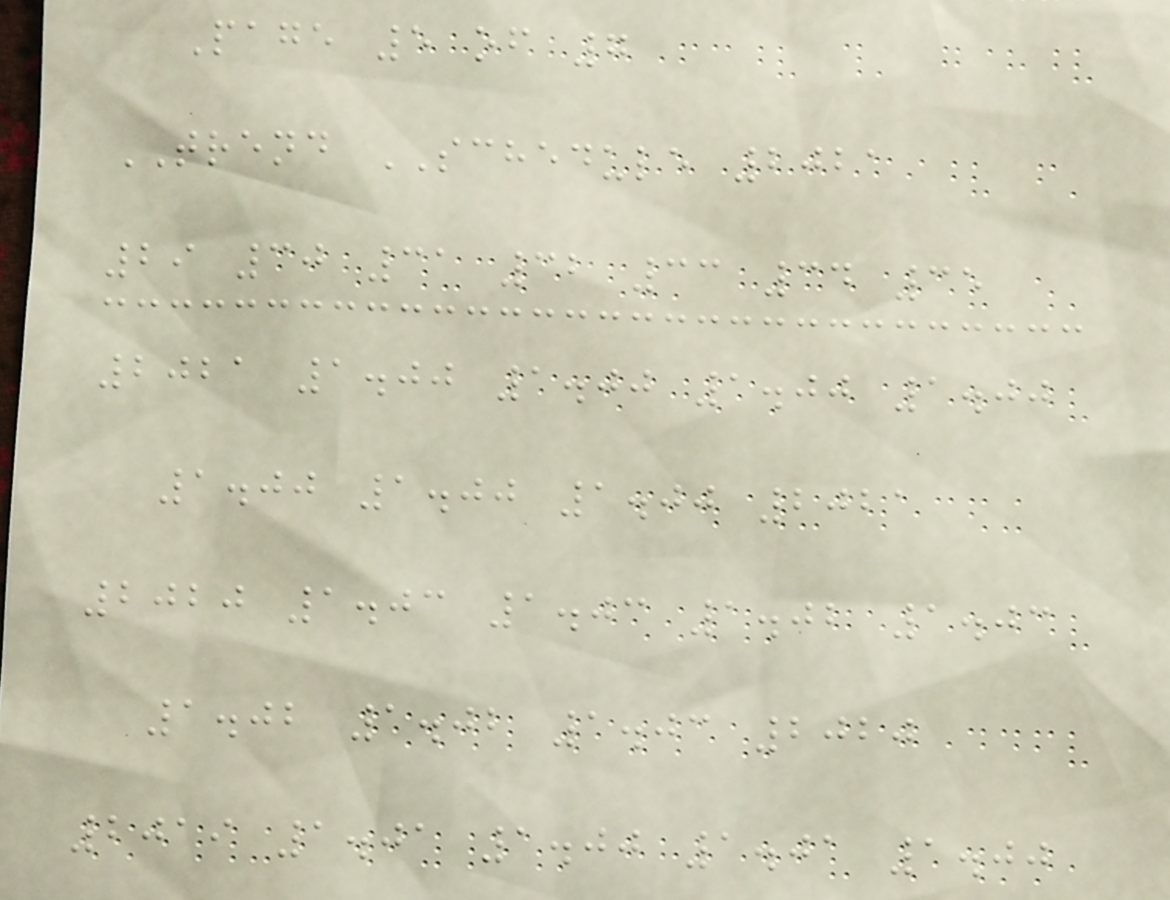Page 5 of 7
TREND SCHEDULE 2021
29 30 31 32 33 34 35
2021 1.00 1.00 1.00 1.00
1.00 1.00 1.00 2021
2020 1.03 1.03 1.02 1.03
1.02 1.02 1.03 2020
2019 1.01 1.00 1.01 1.00
